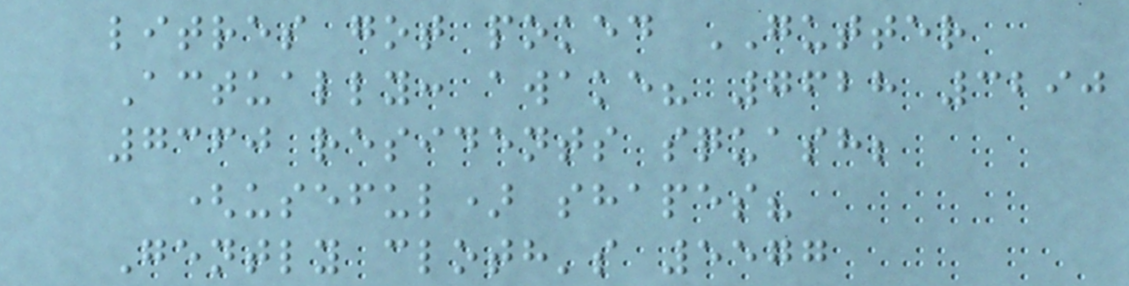litres got poked GUTTER
Actually: awake? 7628 3290
7360 residents squash;
(useful) shapes?
Gently cloth's 5577
